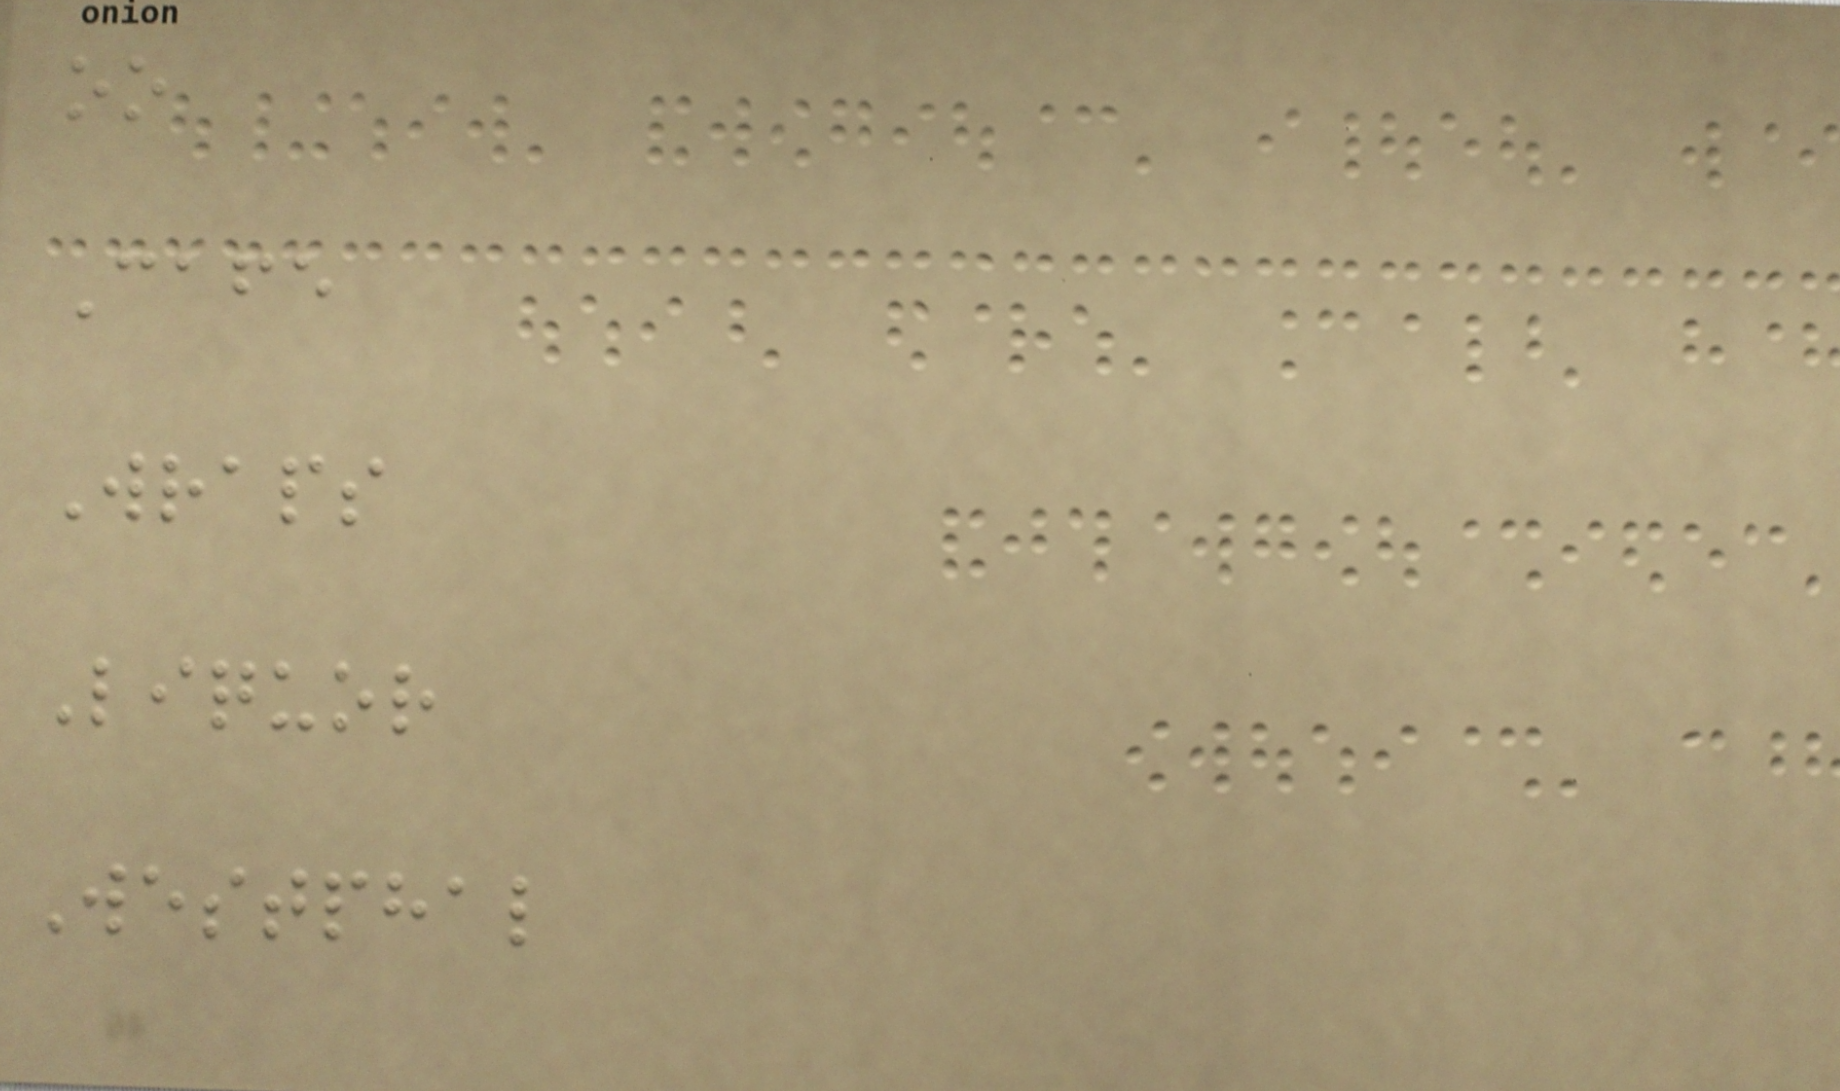oo
Cafe
Wraps
Liquor
Westphal
